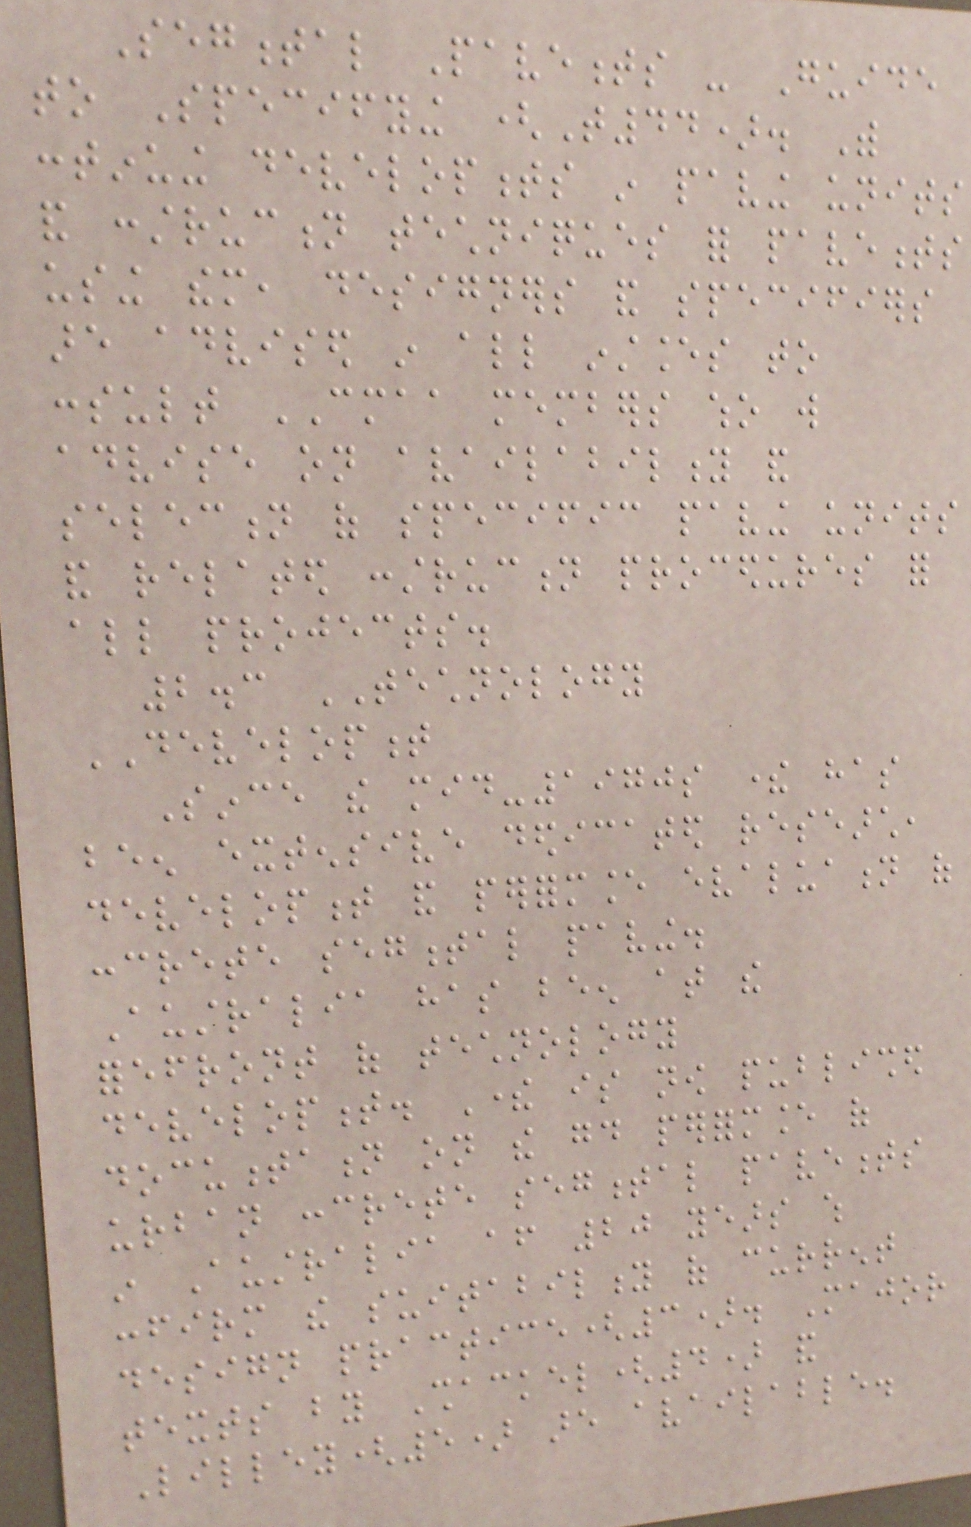Segmental Pavements - Guide
to Specifying (T44). With
continuing developments in paving units
and construction techniques for pavements
using them, designers and specifiers
are advised in all instances to
consult CMAA members who will
advise on availability and
selection of specific paving units
and related construction procedures for
all projects.
2.3 TECHNOLOGY
DEVELOPMENT
Since the mid-1970s there has
been extensive dedicated research,
development and performance evaluation of
concrete segmental paving.
Australia has been at the
forefront of technology
development. There is now published
documentation on the good performance of
urban concrete segmental pavements
in Australia after 20 years which
confirm the suitability of current
design practice(3). Major
texts by Shackel(4) and
Lilley(5) are available.
